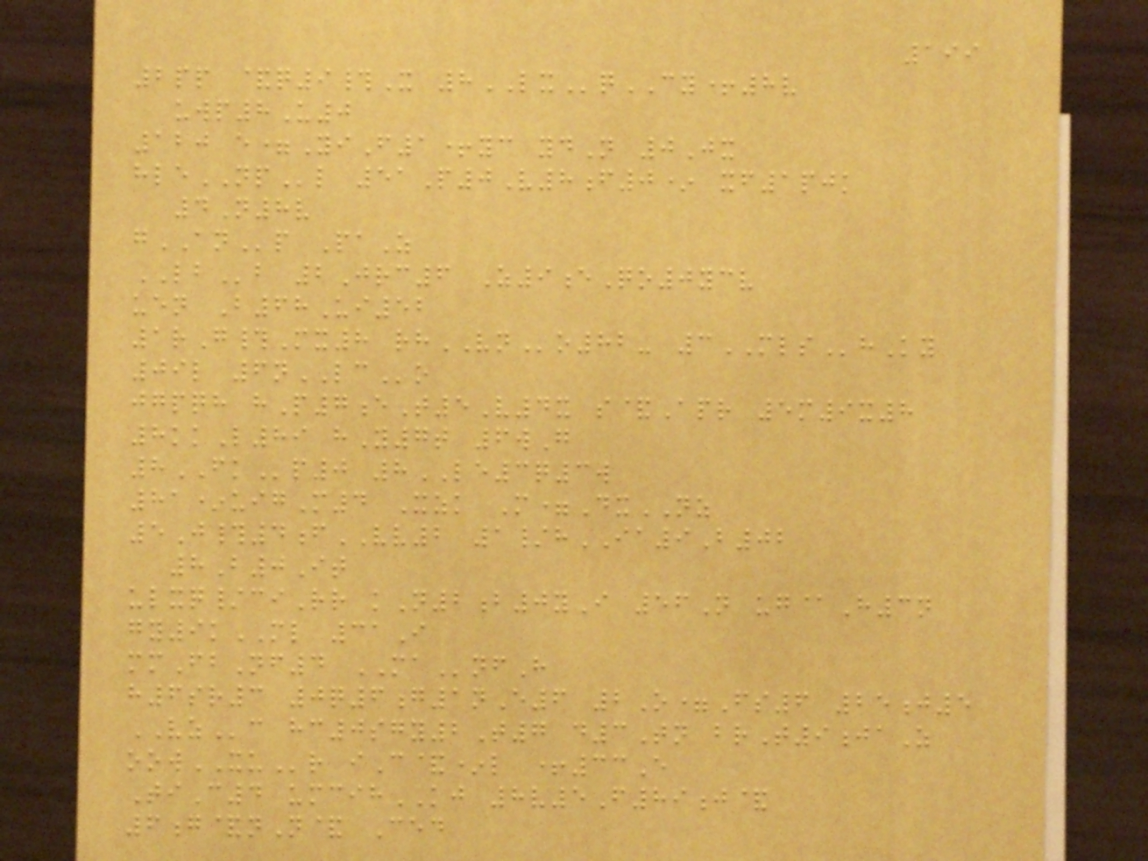199
2pp &q9#X 8LXqCY+8v
uwp8U0
120 e=YiF1+yc ydN 0Jx
hleNPl 51P0V8f0* xf1pjk
4N8v
gANp PaZ
LBb 2Jrc6 Z9eQo0ycv
uen B68Ui52
1rG#Mx8 rhVNo82- 3MLShKy
09l 6nLCo
jgpqh hP7eT5V4x s&Apr 5m9x8
8kkL89 hY7t 6wG
8FKp0 8LE3q3w
81*uigM4 Xzk M=DxNZ
5J#4fVV2 1/hIA9B02
8B0It
ulxq/ciRr kN2b0yI 56N ug@H3n
gy9kML 31I
mmFbNf4 MAnfH
h6sr3 0q6g1nE6 2O=Fs6 25j5
VZc hc0sgy2T7 d3Tn brT9jaZ
oowXUr iC&*l +33E
TiC4 umcihKJ 8v5F89j&
6g&nN& Ced
